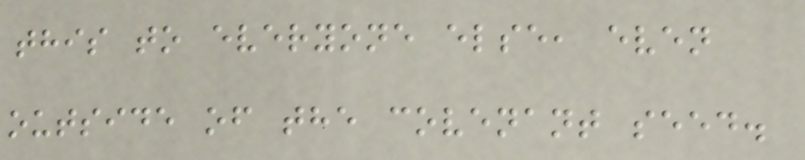this to everyone else, even
outside of the covenant seed.
